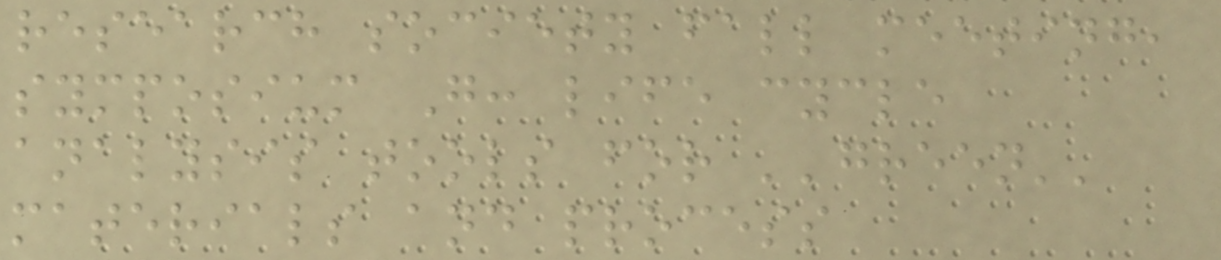research society fall meeting,
symposium G: life cycle
analysis tools for ''green''
materials and process
